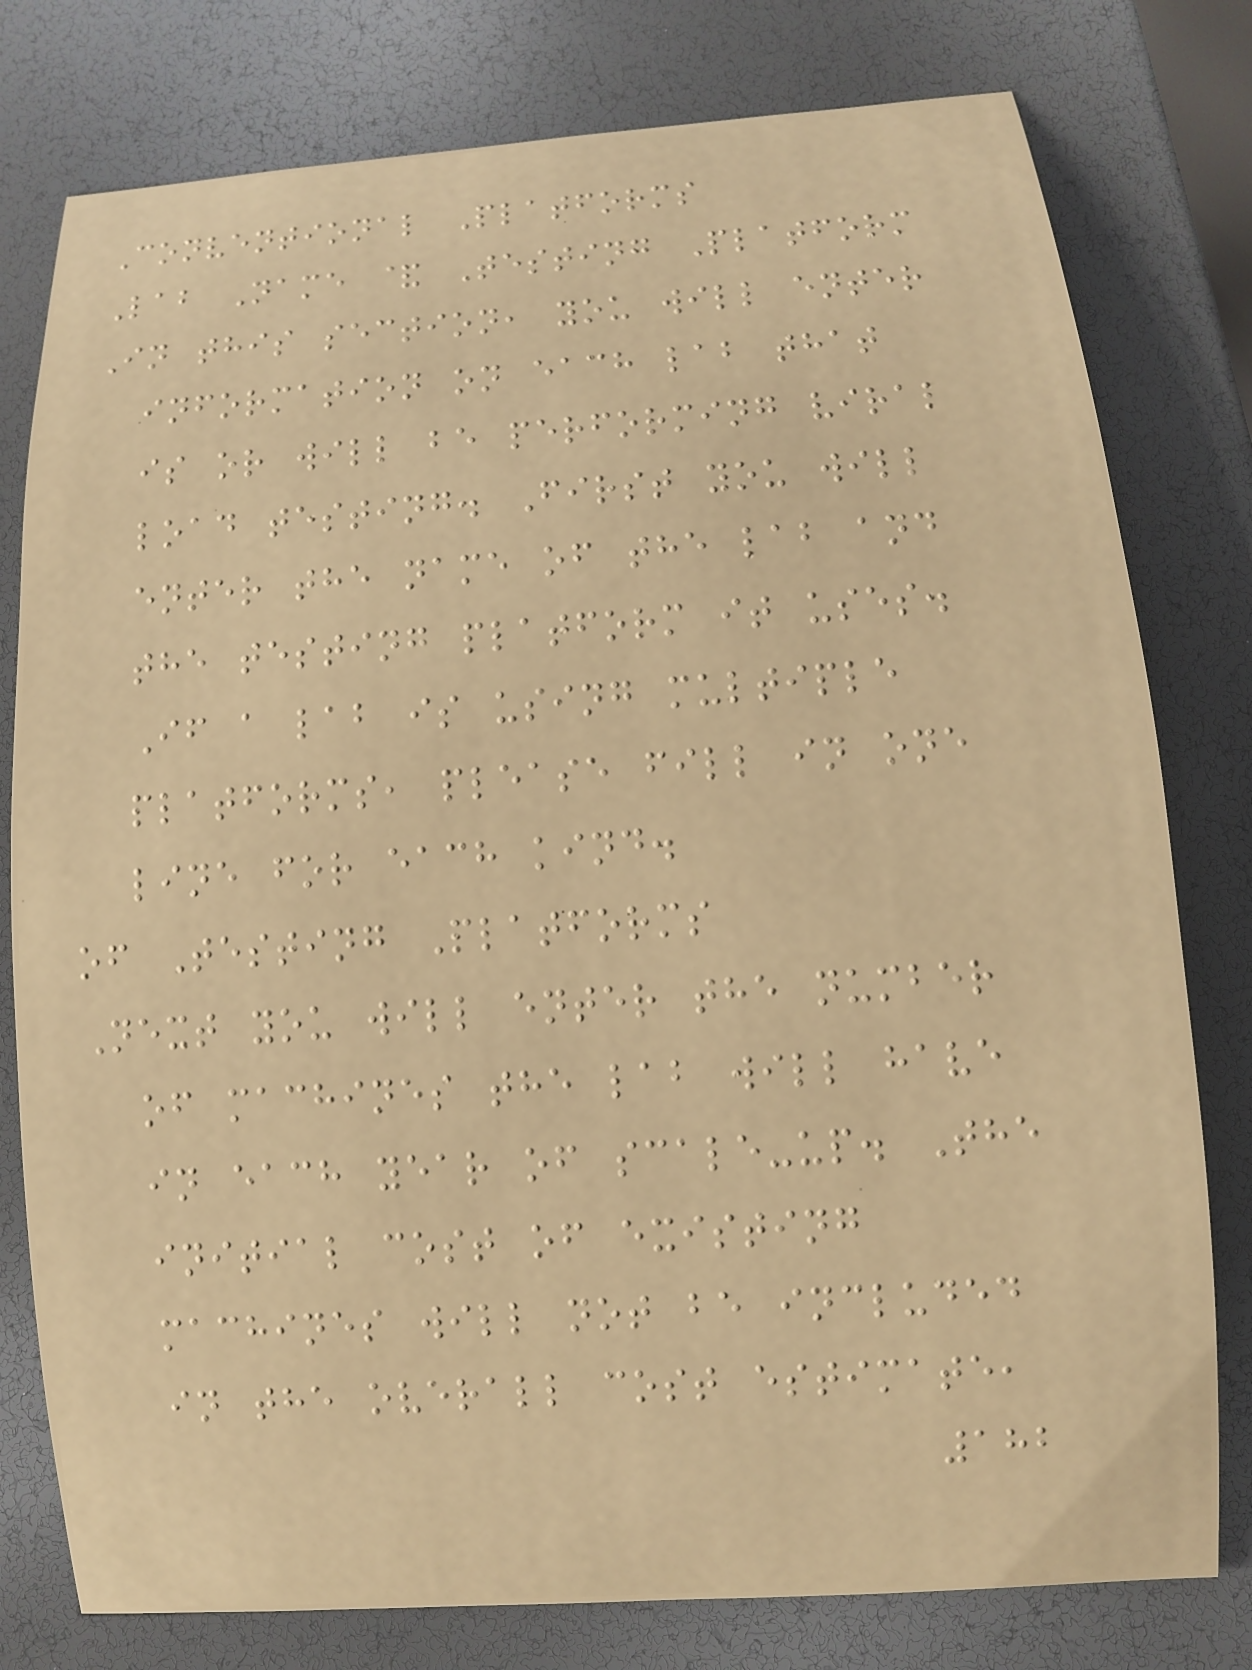Conventional Platforms
Lab Name & Testing Platform
In this section, you will enter
information on each lab that
is or will be performing viral
load testing. First you will
enter the name of the lab and
the testing platform it uses.
If a lab is using multiple
platforms, please fill in one
line for each kind.
of Testing Platforms
Next you will enter the number
of machines the lab will have
in each year of scale-up. The
initial cost of existing
machines will not be included
in the overall cost estimate,
182
